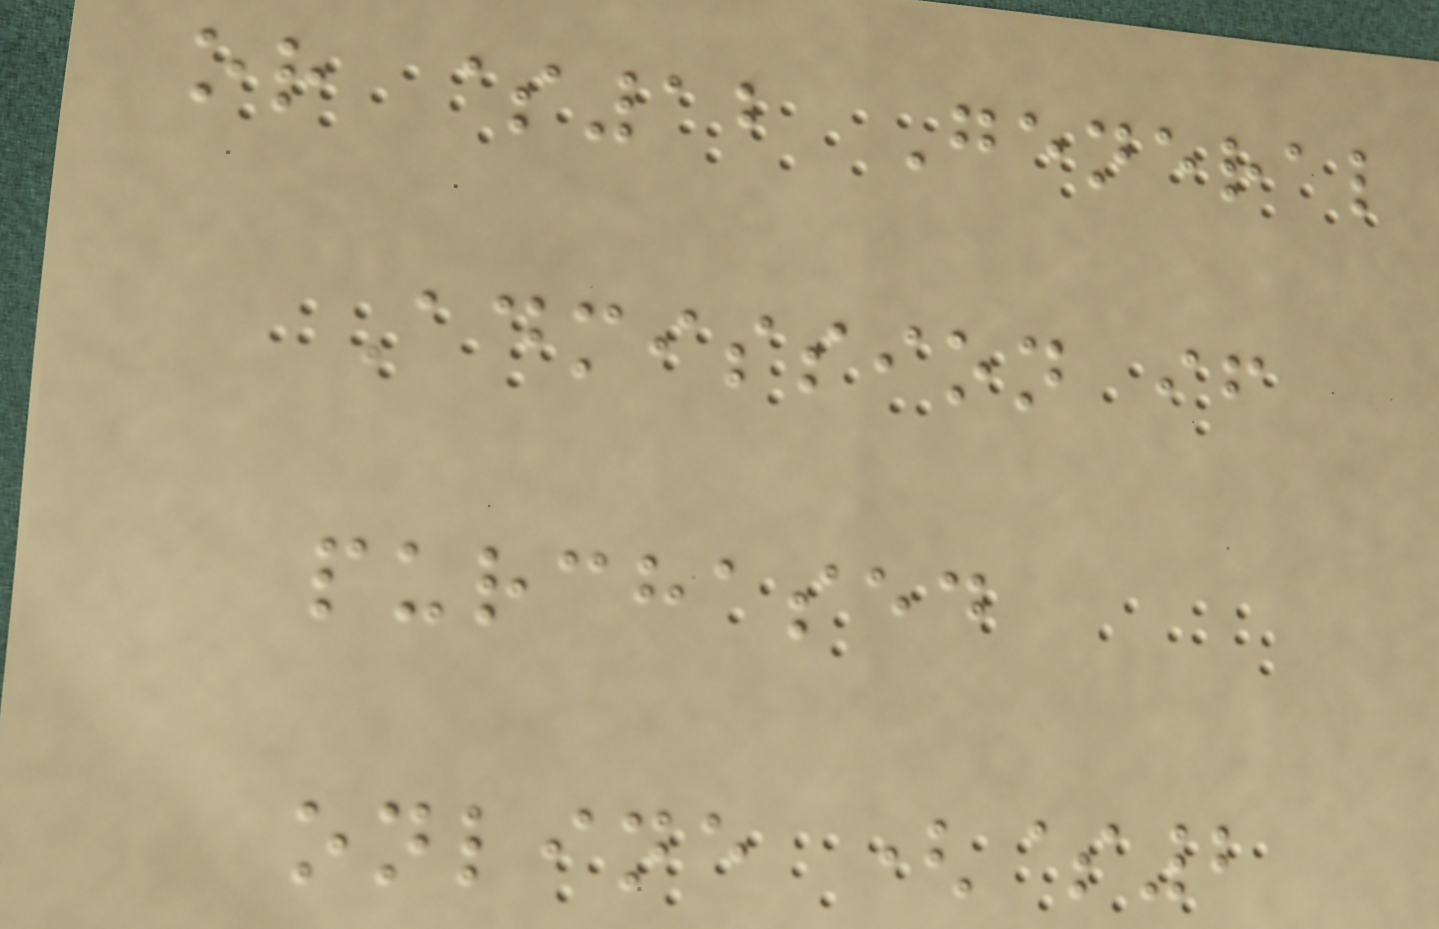or $12 General
Admission if
purchased
online ($2
